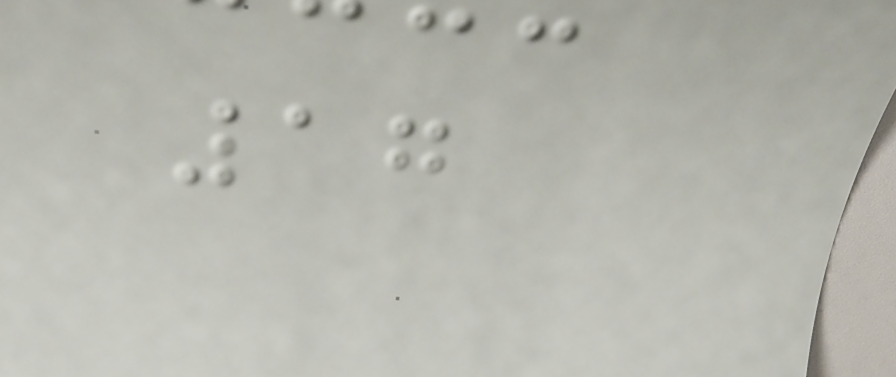17
